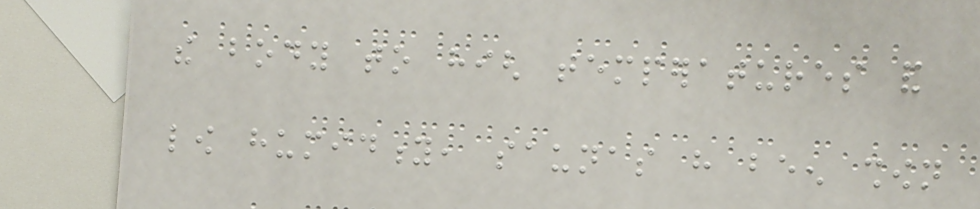the body to high temperatures and
low humidity, saunas have been shown
